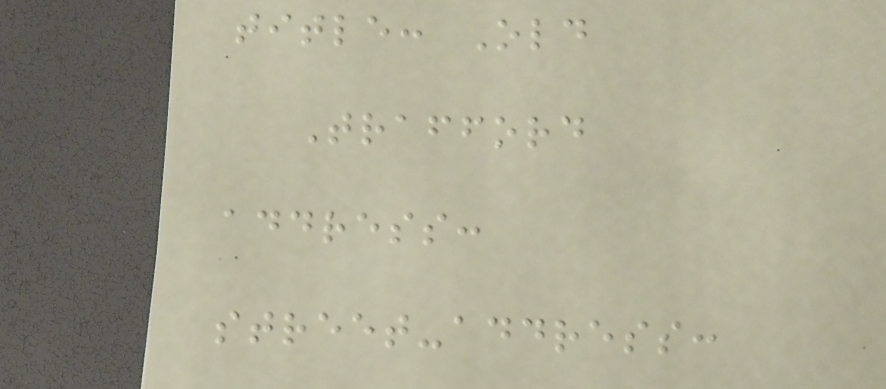title: Old
Trafford
address:
street-address:
